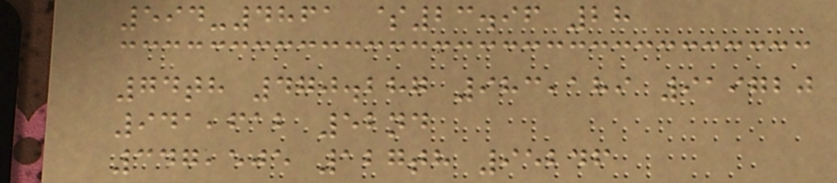594-4861 $23.96 28
74th 470.287 983,189 919720
941,612 52nd
347,505 127th 95246
